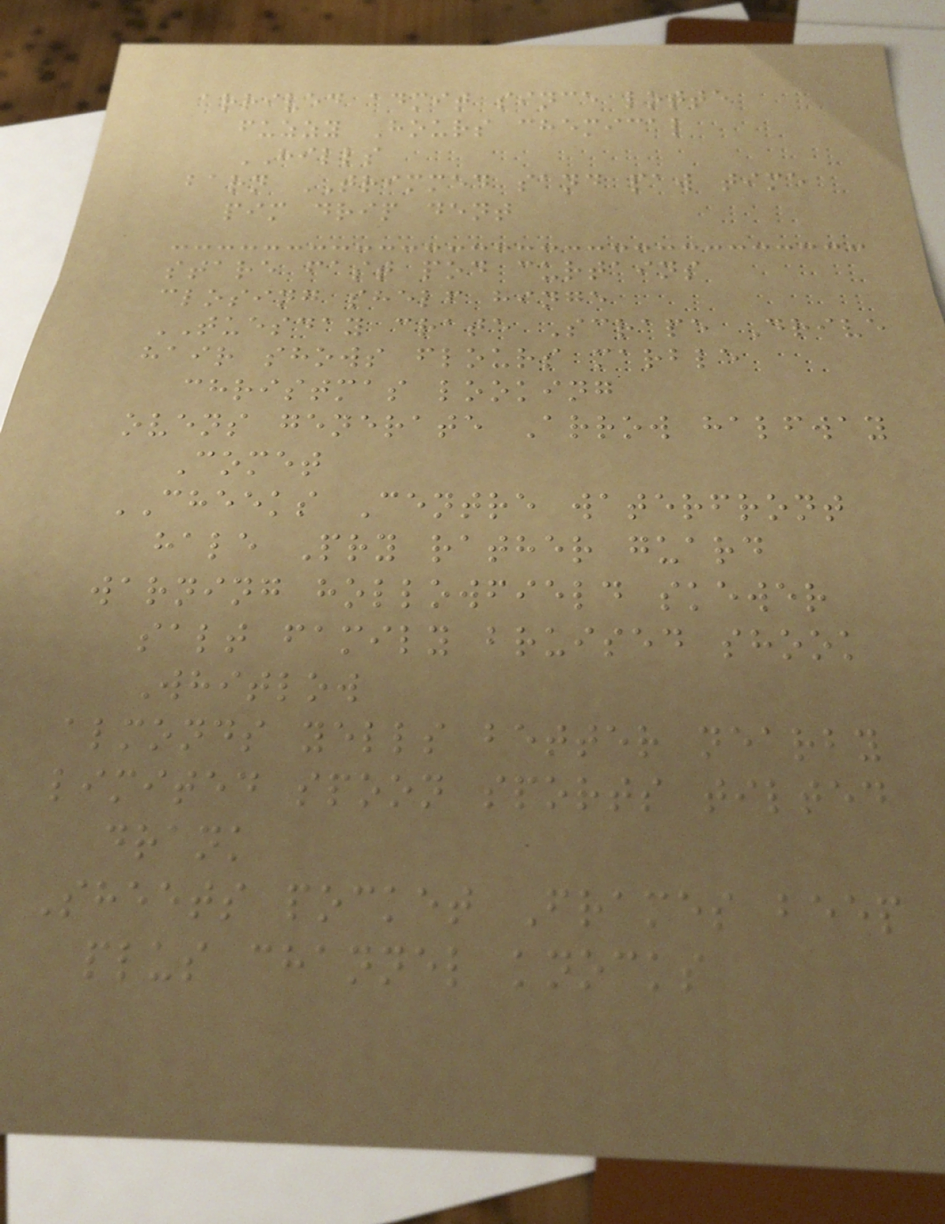arrived admit since lotte
fuzzy Hours chemical
HILLS
barn TRIMMED sand paw time
pim drip dent
stare fast pod curtains
closing shelf hinge
TUESDAY crate Scrape Drive
hair shows flours marble
christmas looking
ovens generate Arrow halfway
Comet
CHEEKS Centre waterfront
hale Pry rather guard
warning hollowfield skewer
salt family bruised shook
Whitlow
almonds yells better nearby
limited spoon sports tilted
drank
Sheets pocket Frames beep
plus channel knocks
